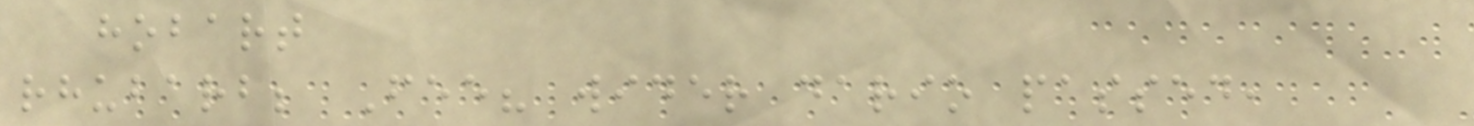hobart
rhubarb; Fee? wider dario passed,
